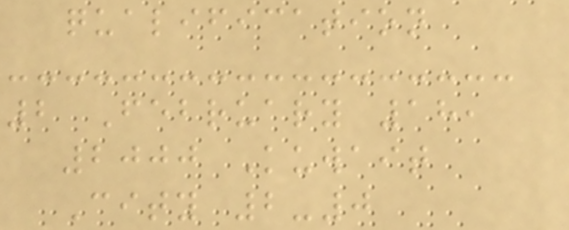qualification
2 February 18,
2000 Kuwait
City 2-0
